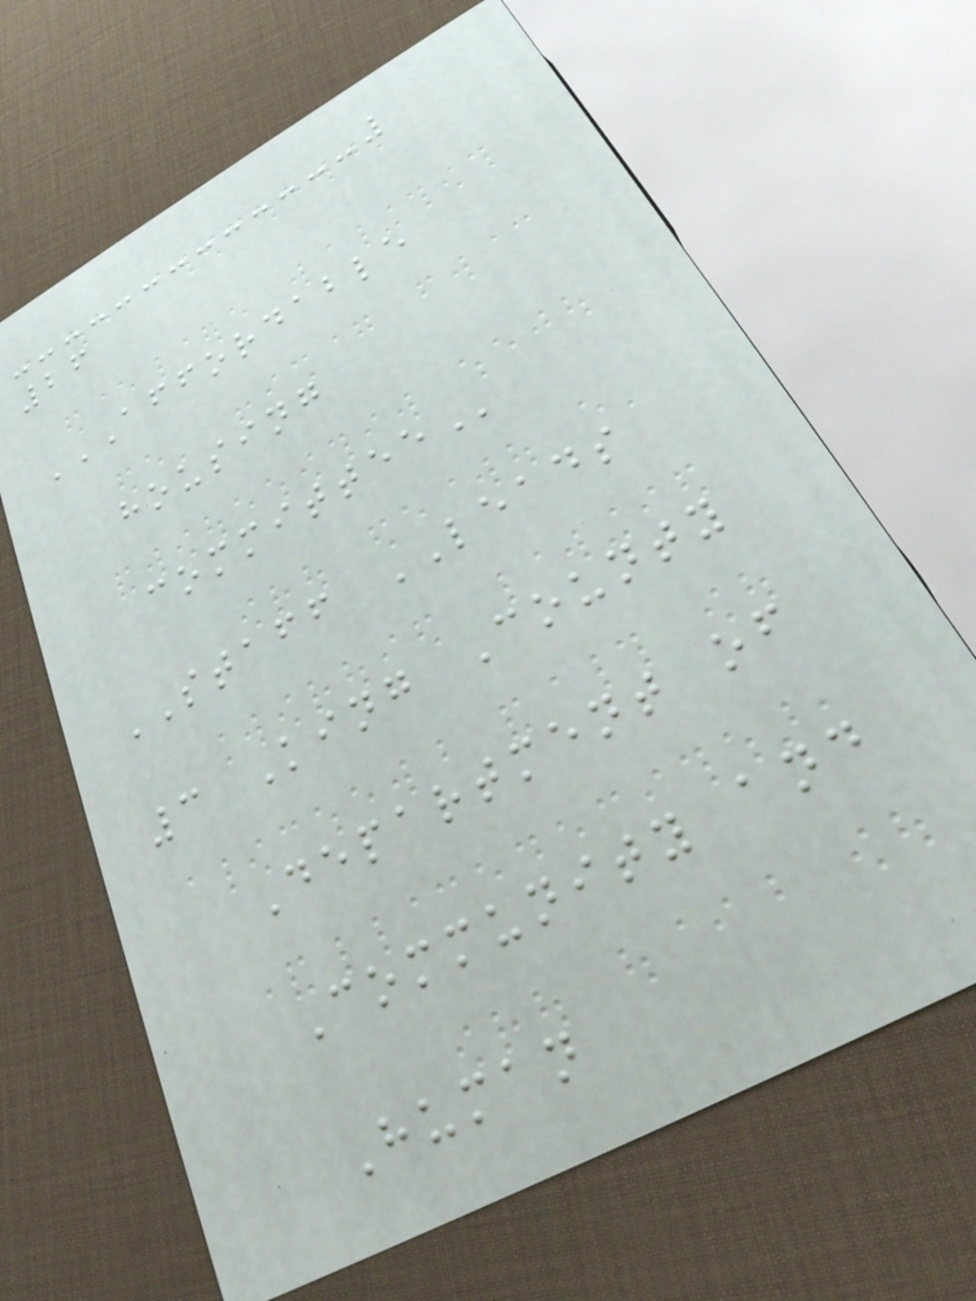26
AFFORDABLE
HOUSING
COMMITTEE
STAFF LEADS
3 King County
Department of
Community and
Human
